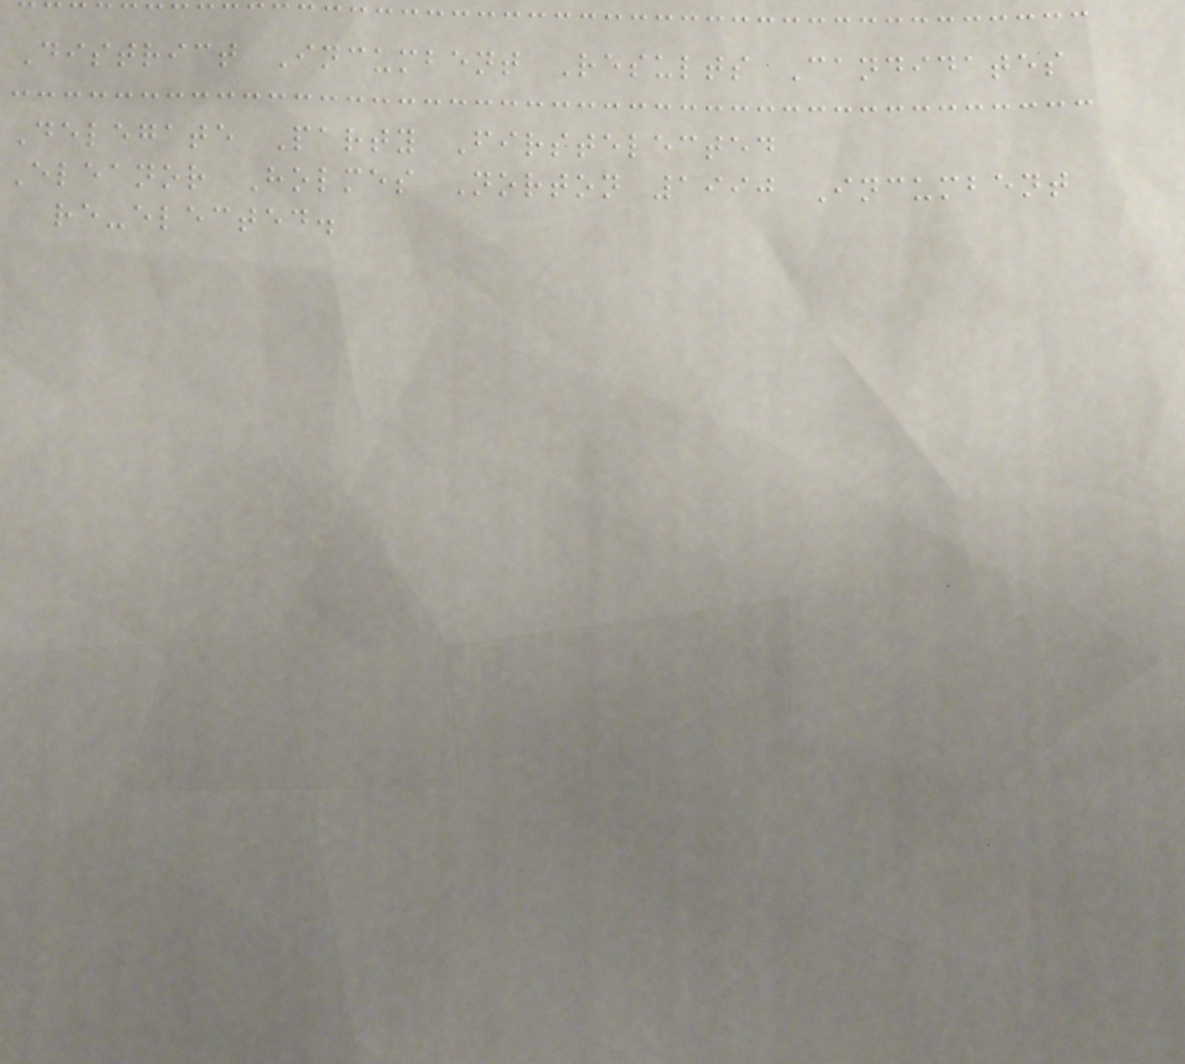District Incumbent Results Candidates
Delegate Party Firstelected
Eleanor Holmes Norton 1990 Incumbent
re-elected.
